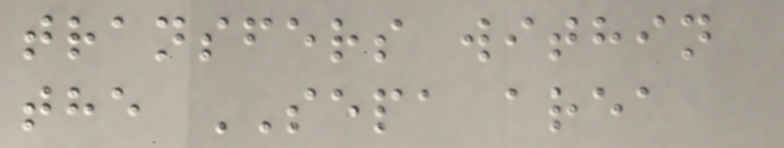transfers within
the SEPA area
